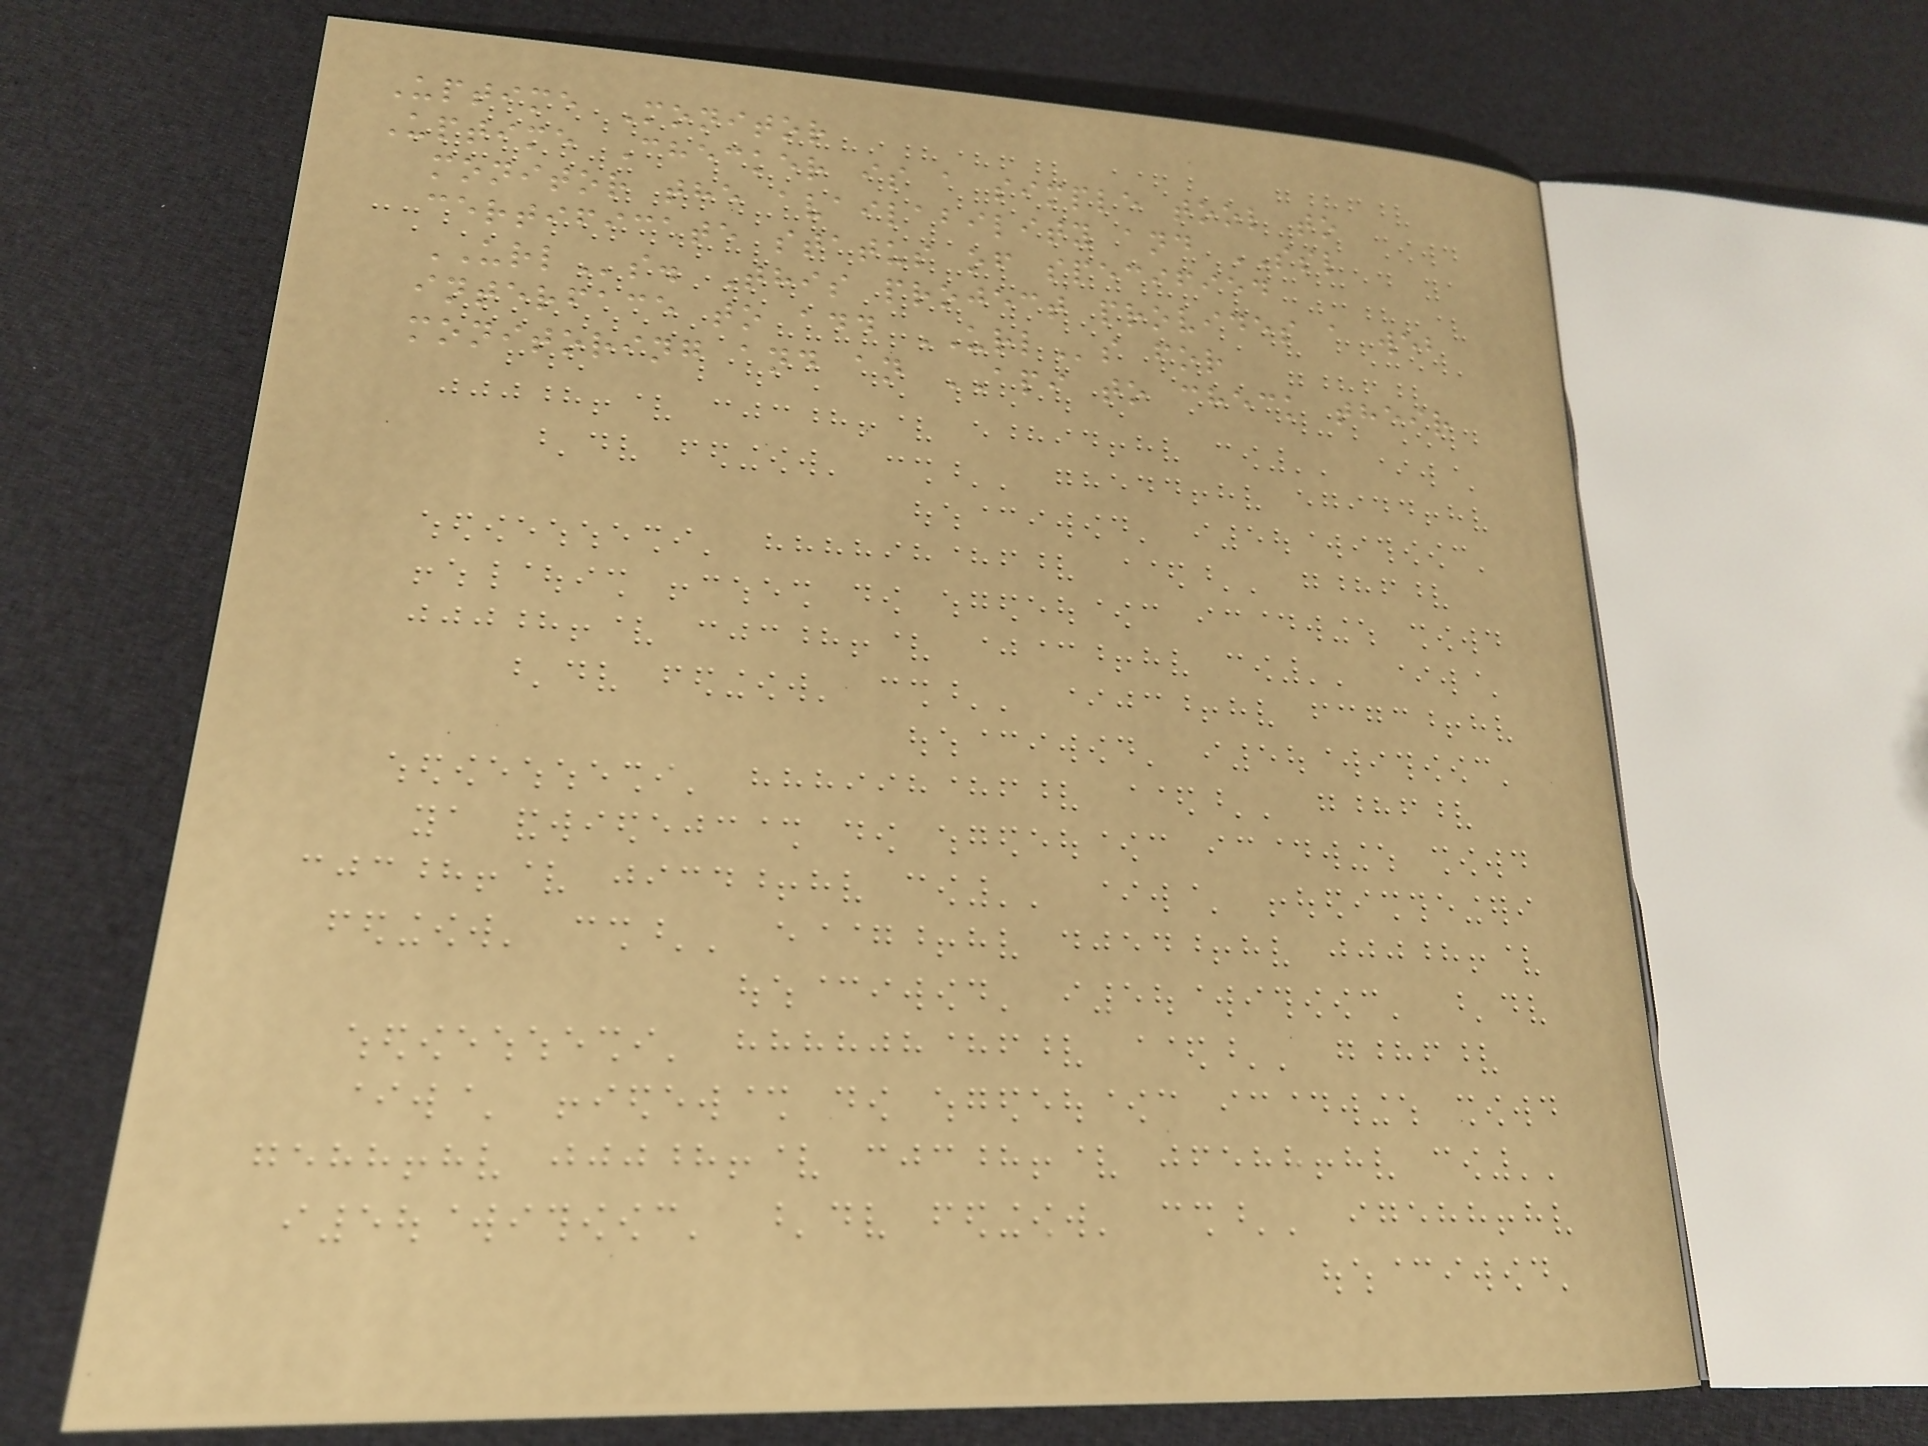Uptime Monitor
Uptime Checker is a simple tool to
monitor the availability and SSL
certificate status of specified
URLs. This project provides a web
interface to add URLs for
monitoring and an API to check their
